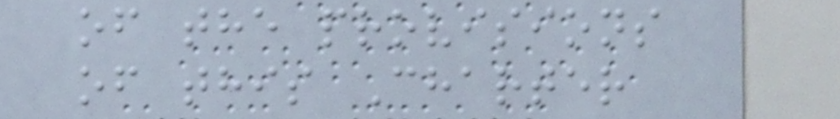of the provisions
of this Charter
